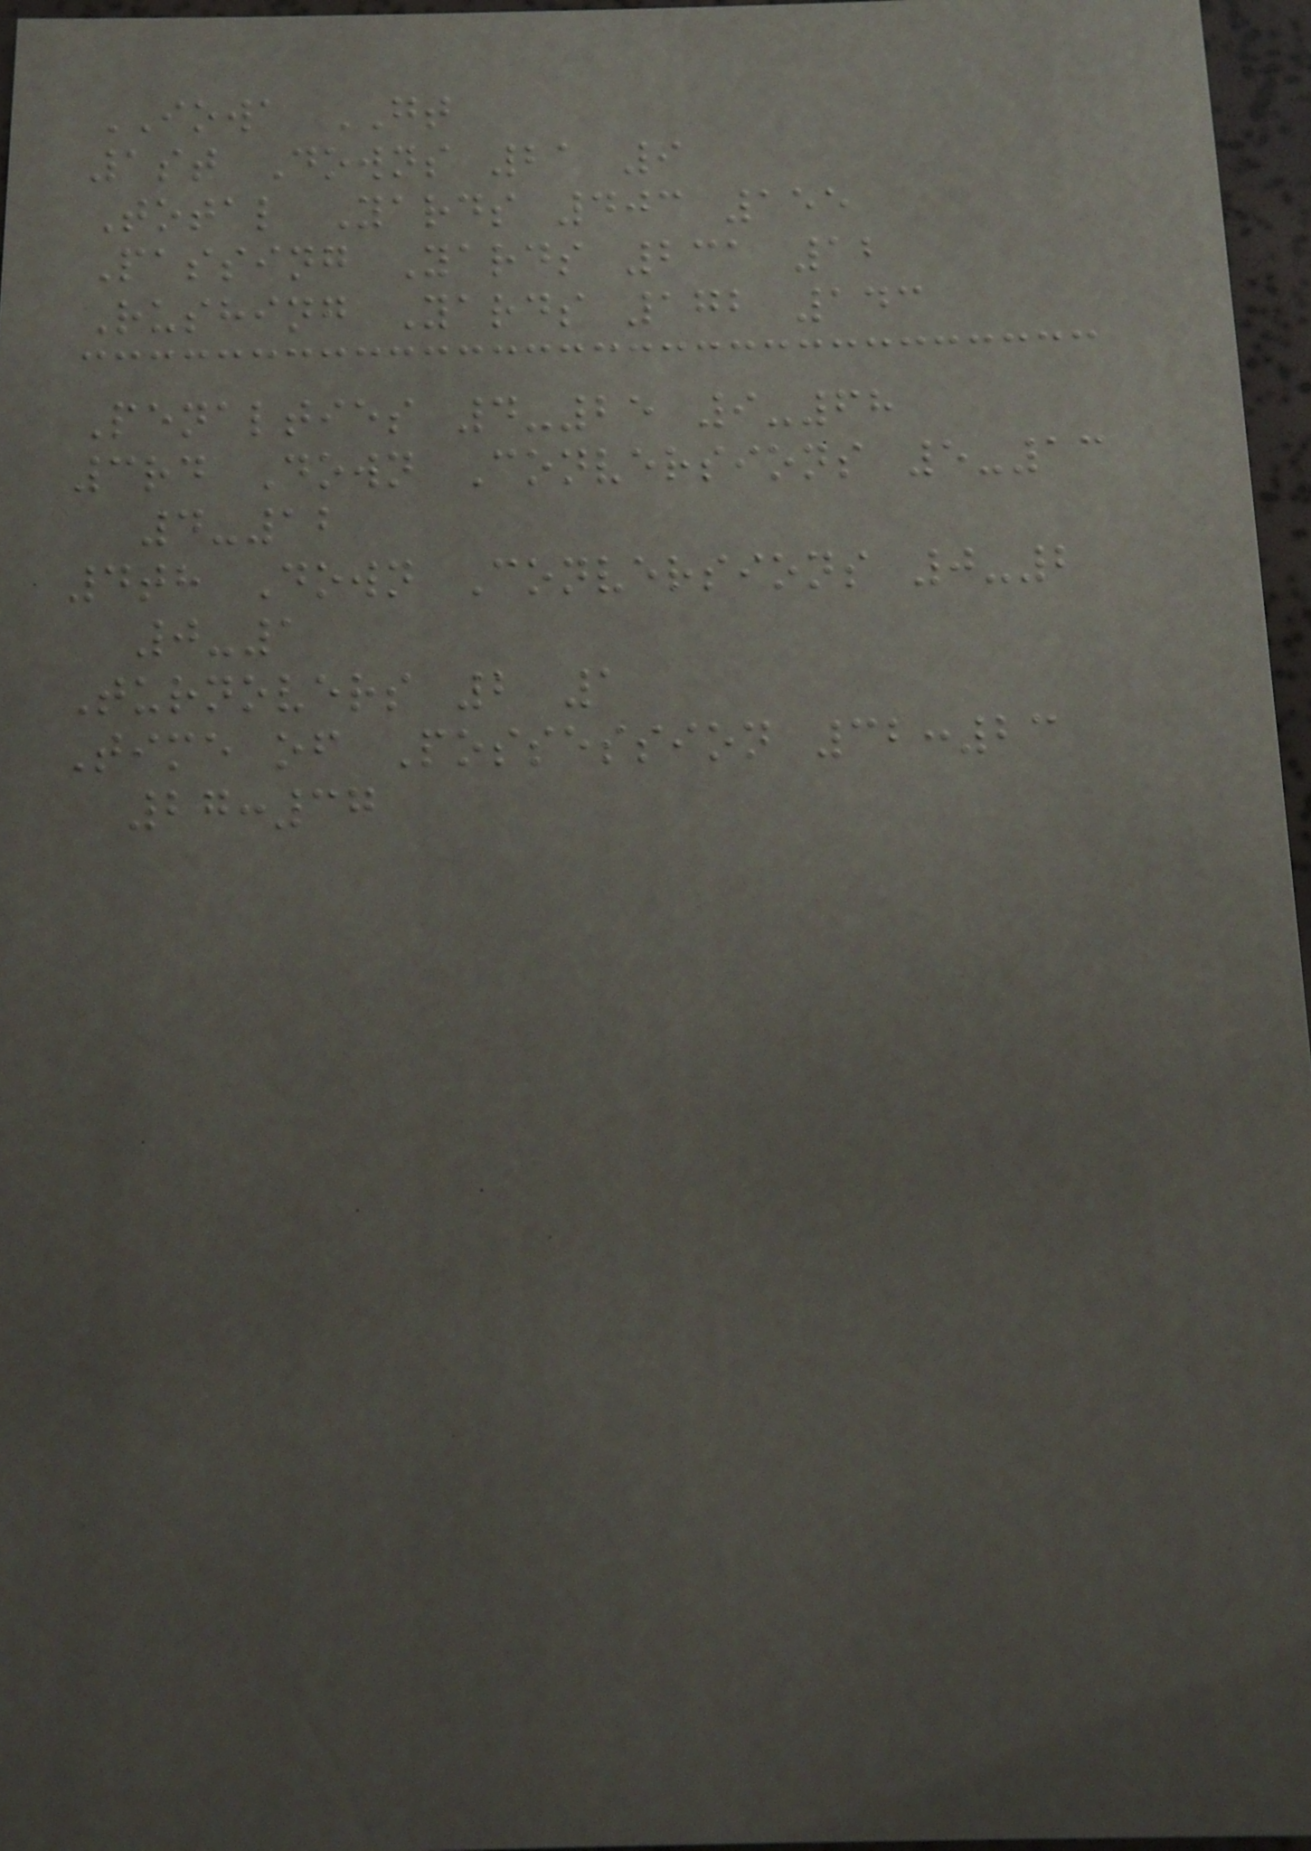IOWA GT
1st Downs 21 9
Total Yards 403 155
Passing Yards 231 12
Rushing Yards 172 143
Penalties 4-25 9-68
3rd Down Conversions 5-13
4-12
4th Down Conversions 0-2
0-1
Turnovers 2 1
Time of Possession 32:23
27:37
